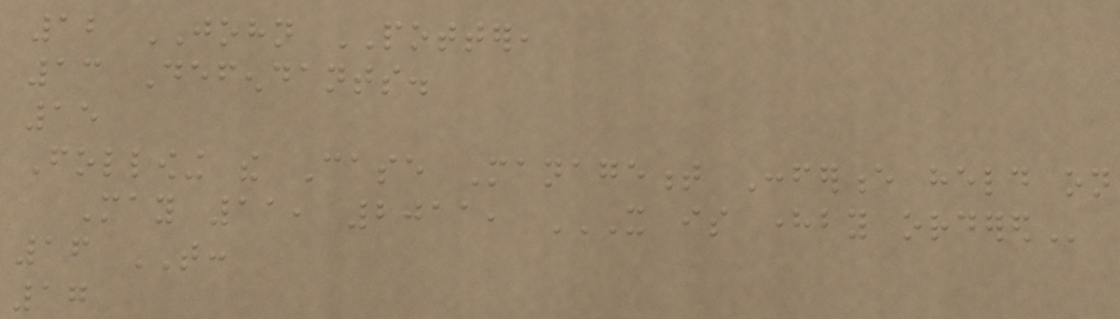12 JOHN POTTER,
13 Defendants.
15
Following the Case Management Conference held on
May 11, 2011, IT IS HEREBY ORDERED
16 THAT:
17
